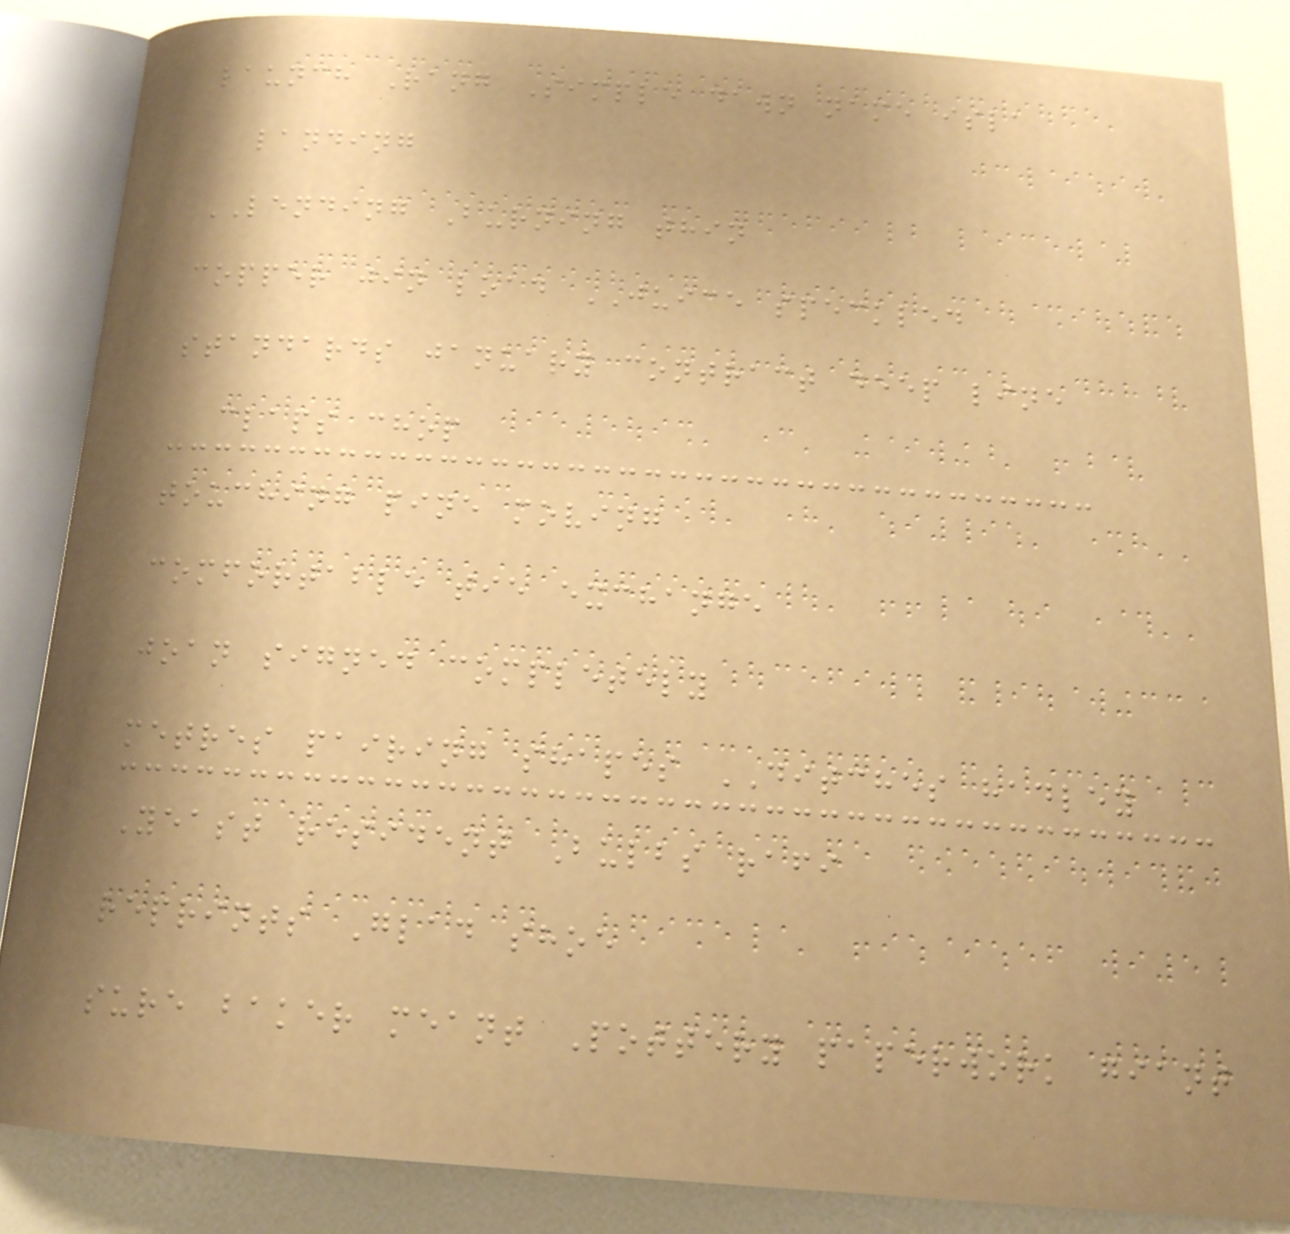launch Rang Simple dawn name isla
landing
LENDING Burning thin
copper jin load JUICE speckled
standards january contract deep line
claps chop
touching pine moving
comfortable tie exchange
joan signed completely
metres pairing shapes DITCHES hadley
Yeast resident Bulbs rafi
reprints Glad shoe
sure baker meant Pottery paperwork giant
